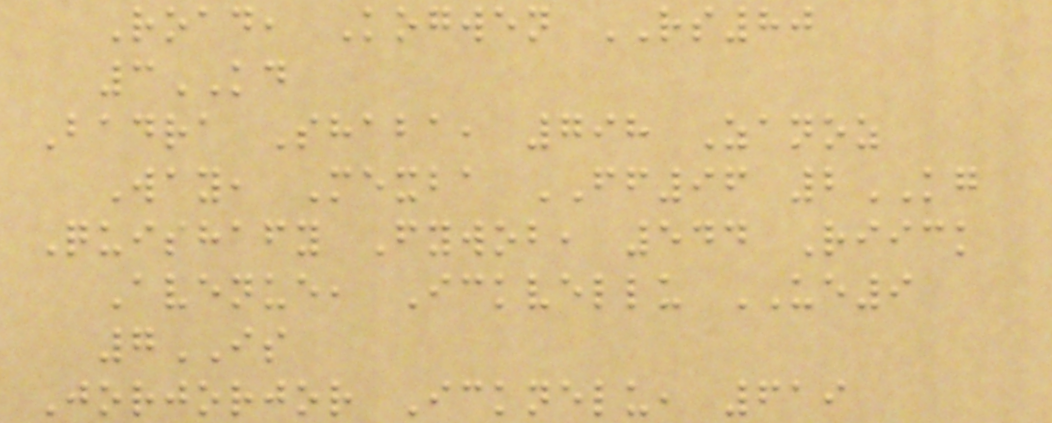Road, Kogwen RS80
3KD
Badra Shaba, 798 Zanoz
Way, Mexba FF96 2KG
Quishafy Fywob, 544 Riick
Avenue, Ickvellu UE9
7IS
Jorjorjor Icknelu, 619
